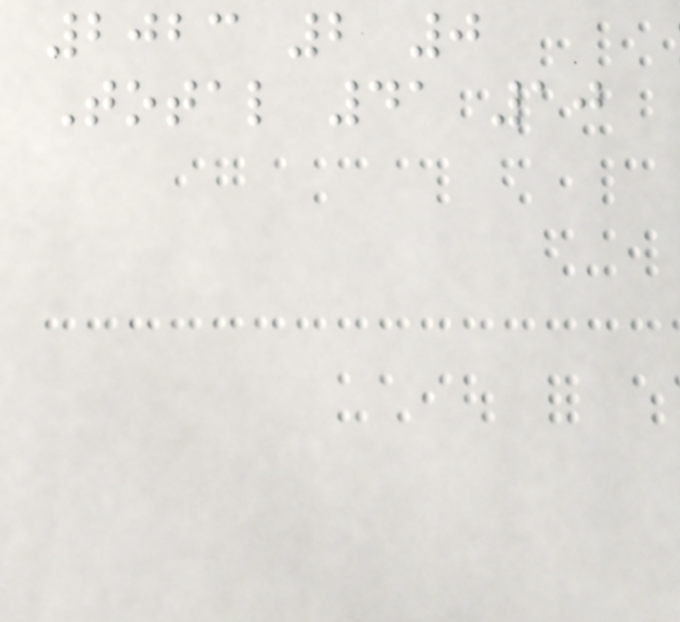2023 2 0
Total 41 10
